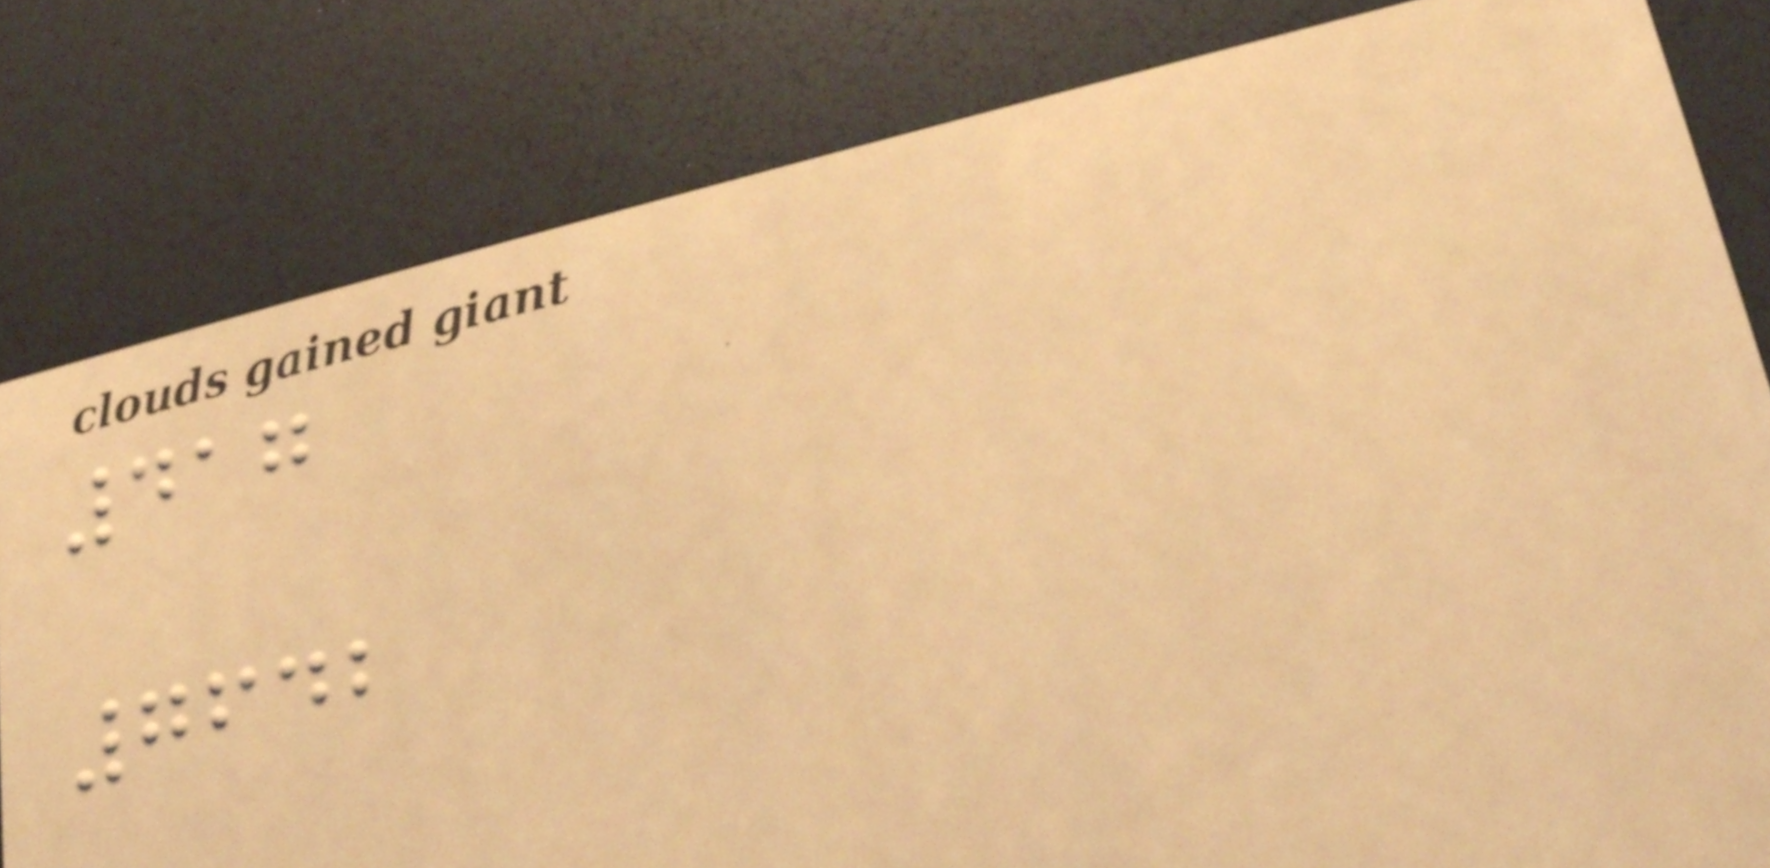417
7642
